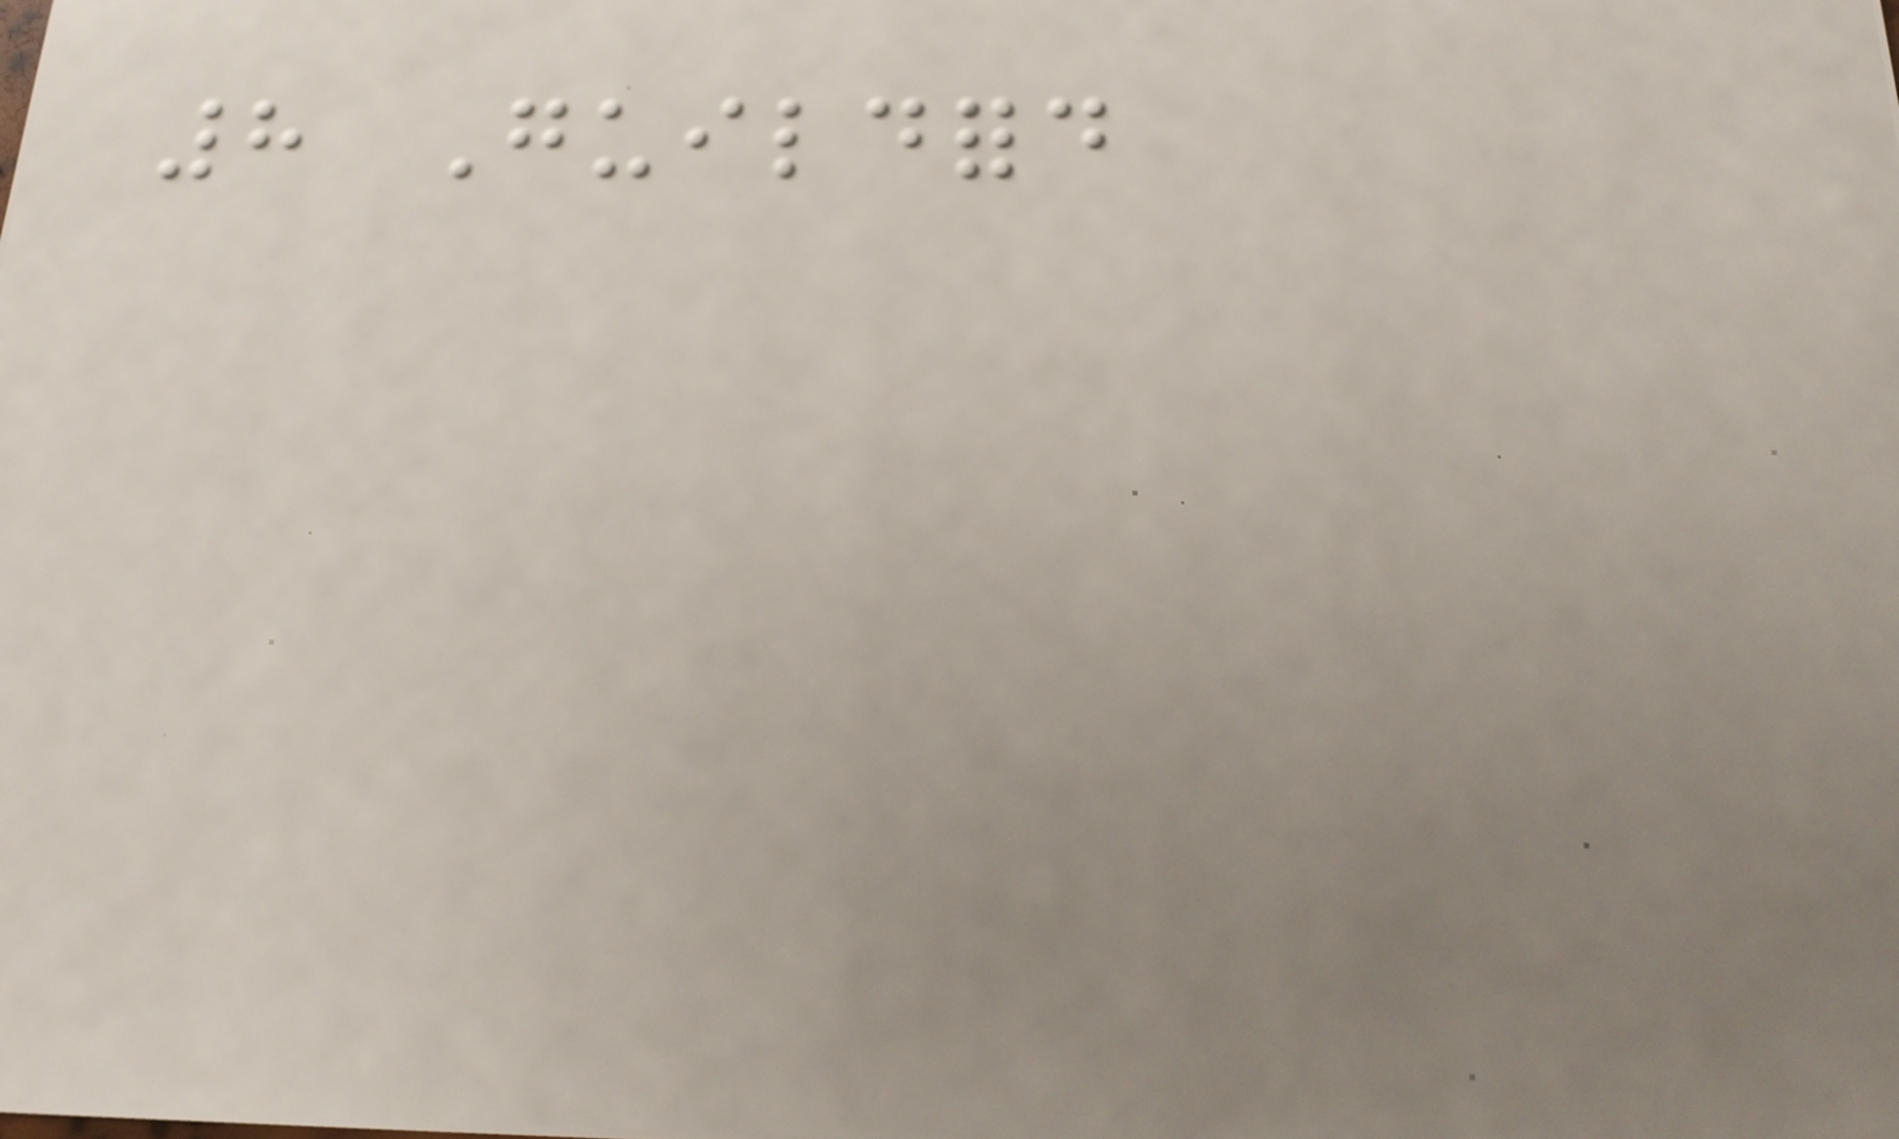8 Guildford
